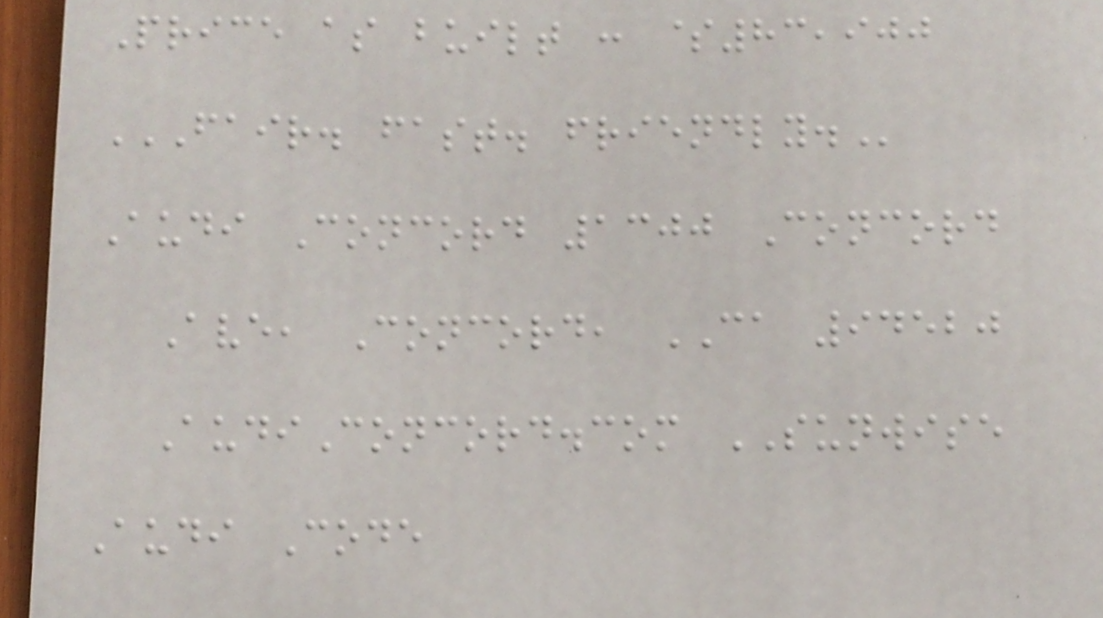Price as built : $83,900
FAIR. FAST. FRIENDLY.
Audi Concord 1300 Concord
Ave, Concord, CA 94520
AudiConcord.com SUNWISE
Audi Code
